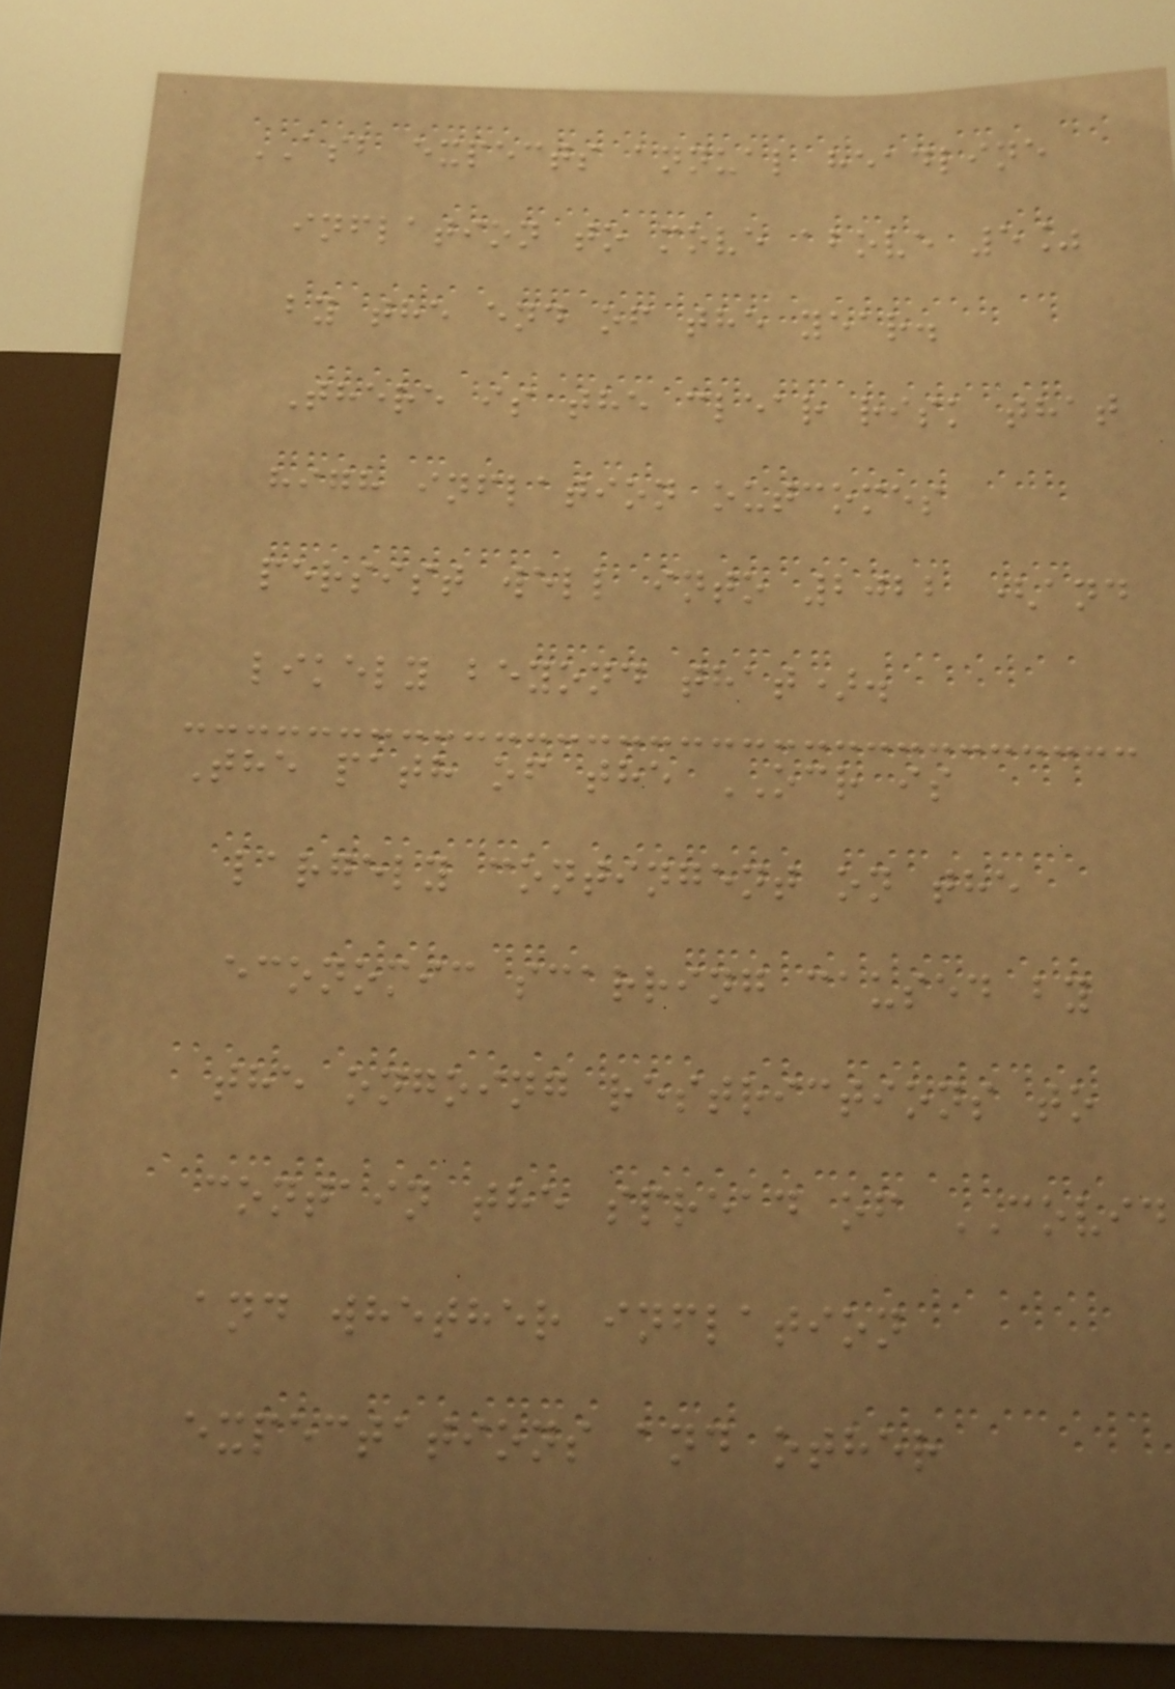ASB expects annual headline
inflation to move above 5%
by the end of the year.
There is the clear risk that
high inflation outcomes
persist well into 2022 (and
likely beyond that).
The path of the OCR is
largely contingent on the
economic scarring caused by
the ongoing restrictions to
contain the spread of COVID
and whether inflation
expectations and other
